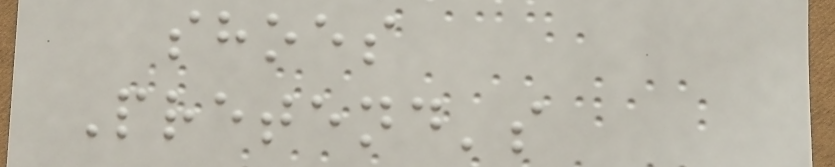shoes
Pretend's
